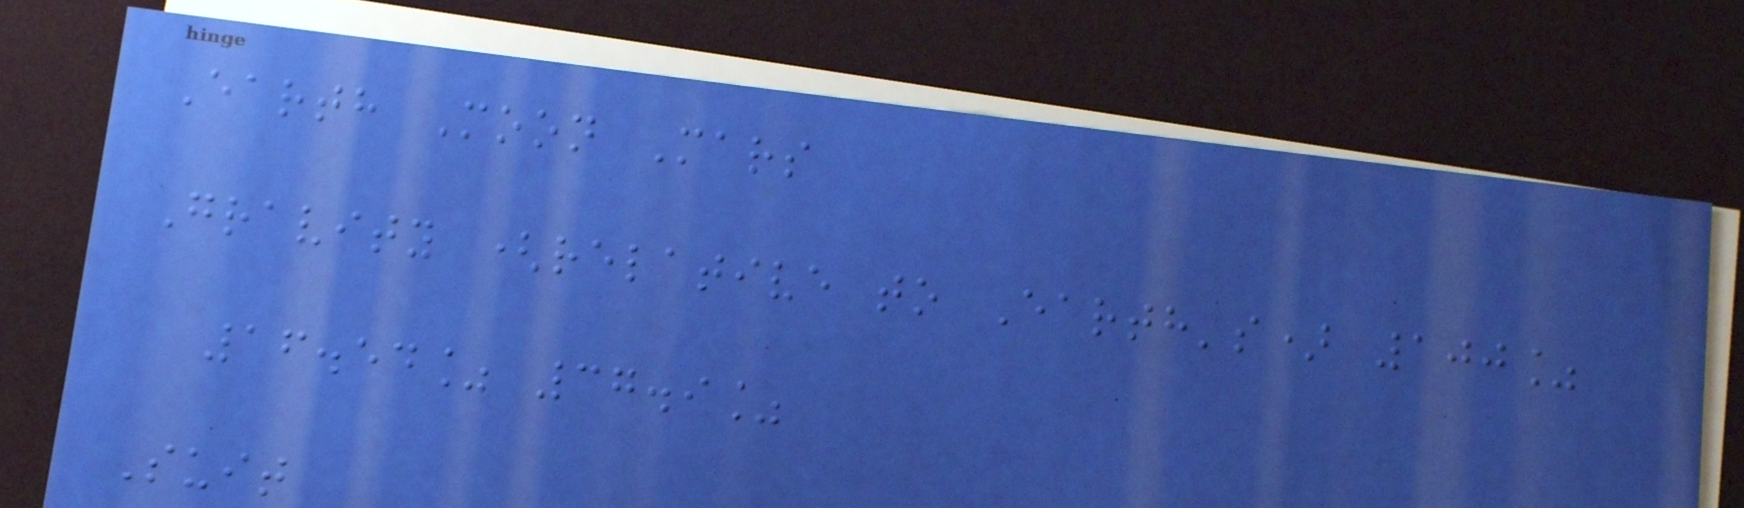Earth Moon Mars
Gravity (relative to Earth's) 100%
16.54% 37.9%
Suit
